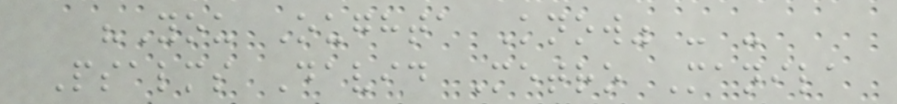"You Oughta Know" - -
Psalms David Metro Manila
